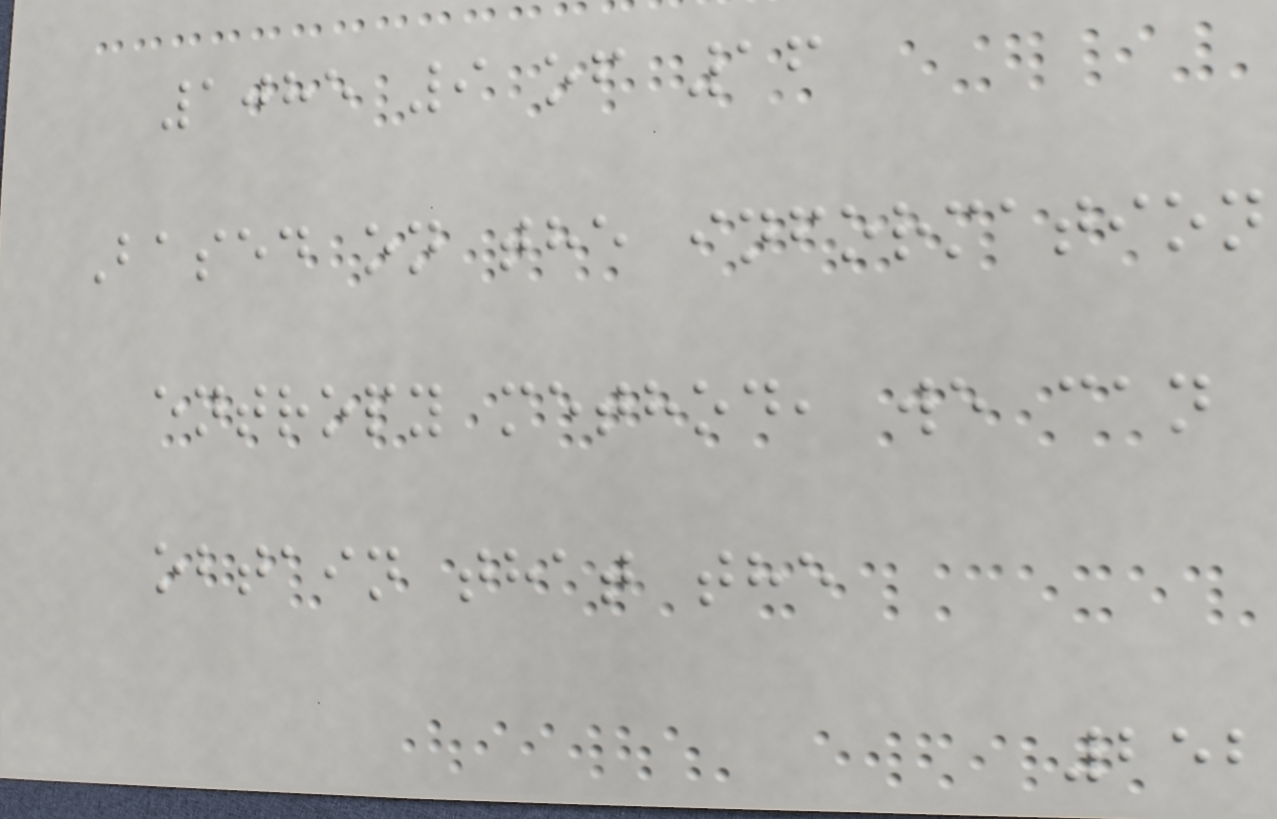1085 9 of 16
Based on the information
entropy method, we can
obtain that the
252
